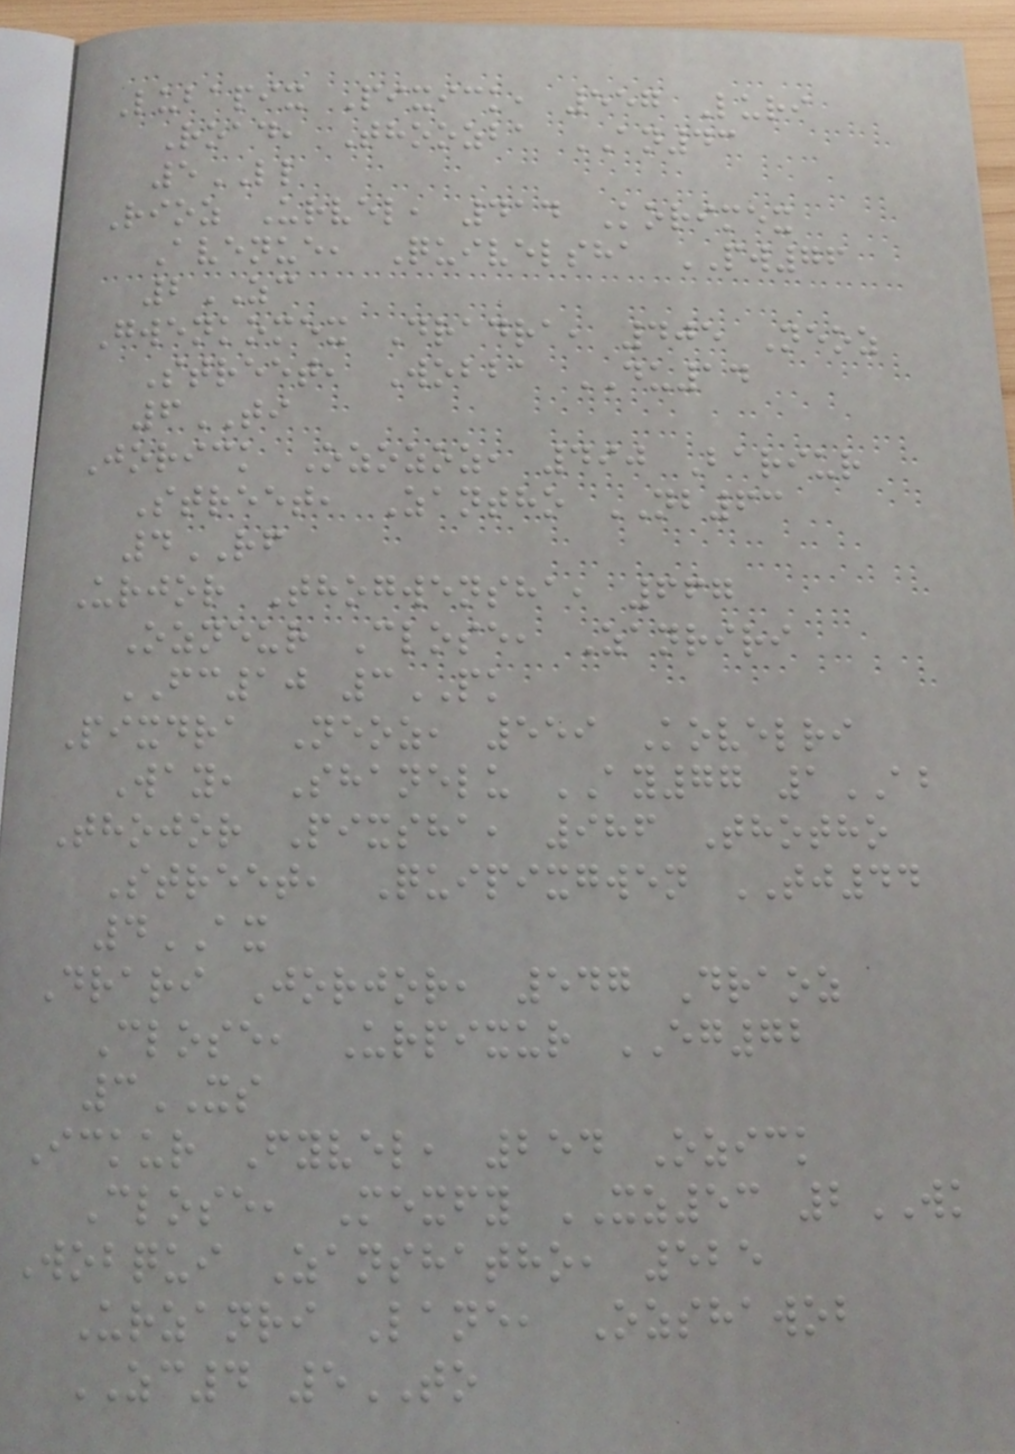Lubapix Pixick, 557 Luri
Road, Thoozba AN43
5LL
Rioz Urvel, 414 Korimex
Avenue, Quivelsha PW76
2ZC
Gwenkomex Dradra, 405 Neoz
Street, Wobba DU14
6TI
Jorick Ozozoz, 490 Bariur
Street, Zantho NB63
4RF
Urjor Thogwensha, 667
Ozneur Close, Zanriri
FC10 3PK
Pixdra Neoz, 559 Kovelri
Way, Shanelu AY77 1AB
Thojor Pixsha, 986 Thotho
Street, Quipixgwen TJ44
4AX
Drari Jorjor, 547 Draoz
Close, Urpixur EG72
3XS
Ickur Fyvel, 254 Ozick
Close, Mexfy XZ53 2WK
Wobqui Zanshatho, 525
Urzanri Lane, Ozshawob
ZC4 5TO
